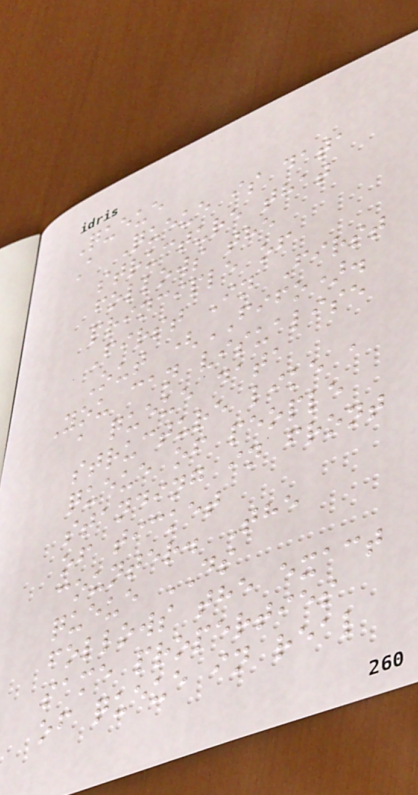Queue
A Queue is data
structure that
follows the
principle of
First In First
Out (FIFO).
You can visualise
a queue data
structure like a
queue of people
standing in front
of ticket
counter. The
queue DS
follows the exact
same properties
of queue in real
